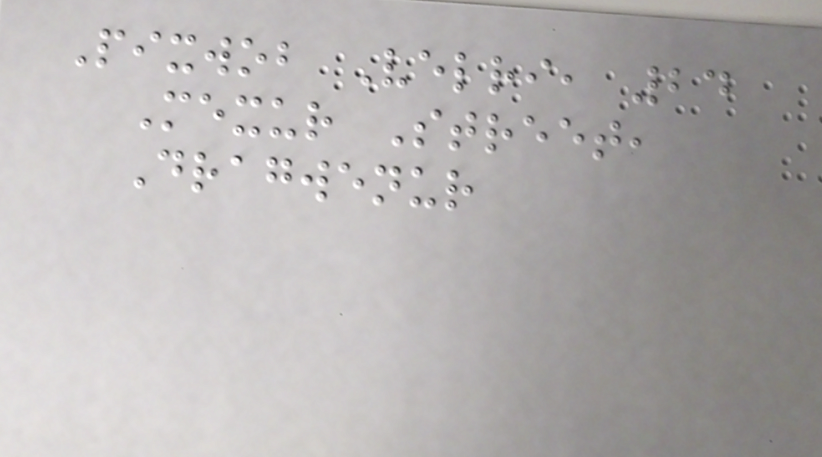Pixwob Velri, 24
Mexur Street,
Dragwenur
